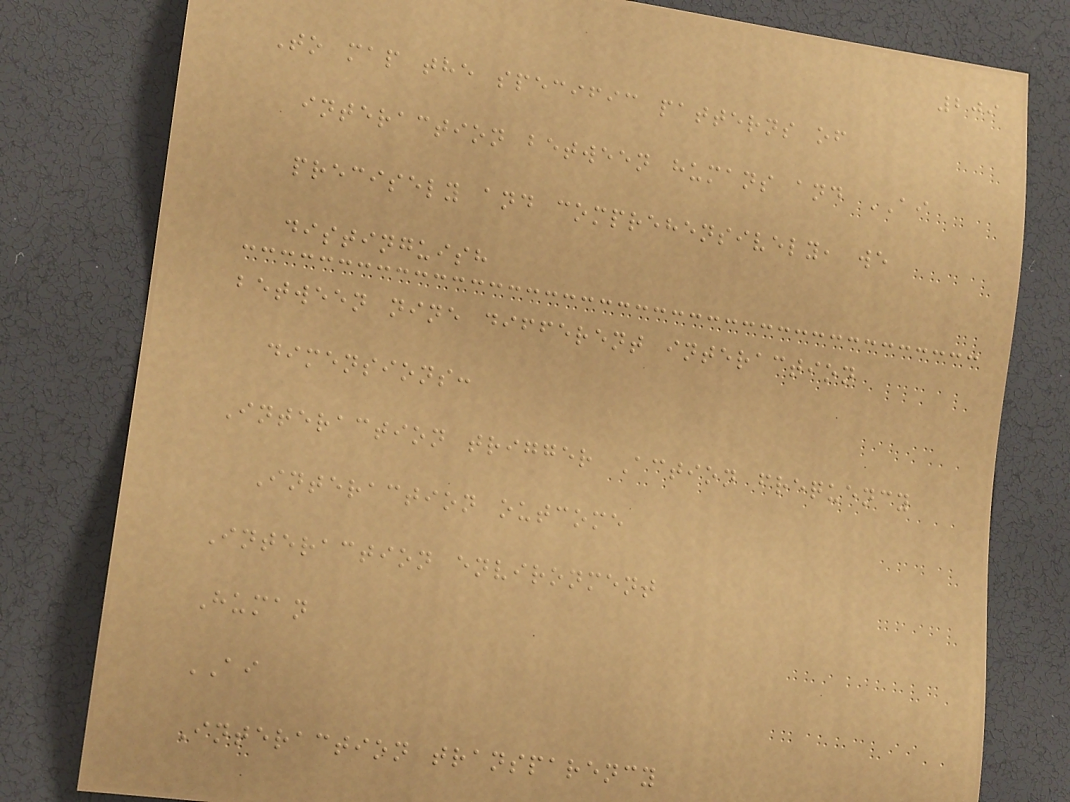209
To map the specific patterns of
interaction between humans and AI
precisely and comprehensively, we
distinguish
between nine different interaction
dimensions:
Interaction trigger Action frequency
Interaction outcome
Interaction environment
Human
AI
Interaction transparency
